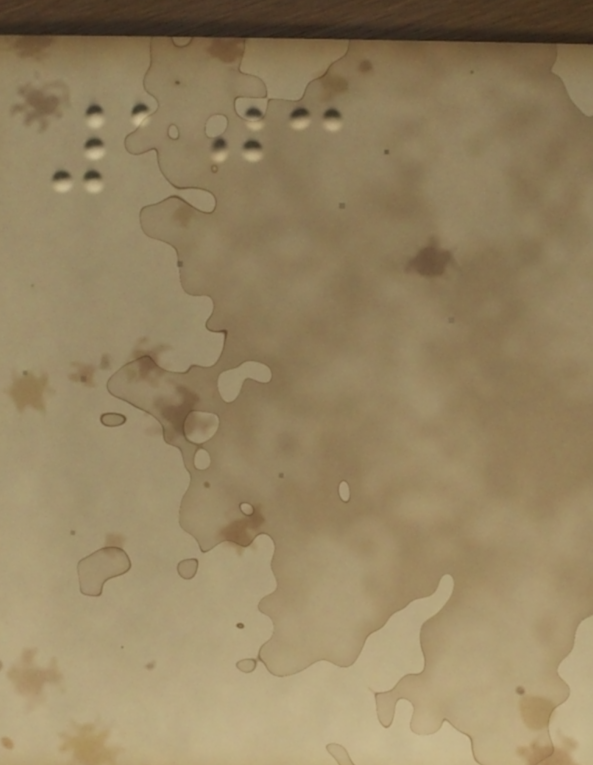103
